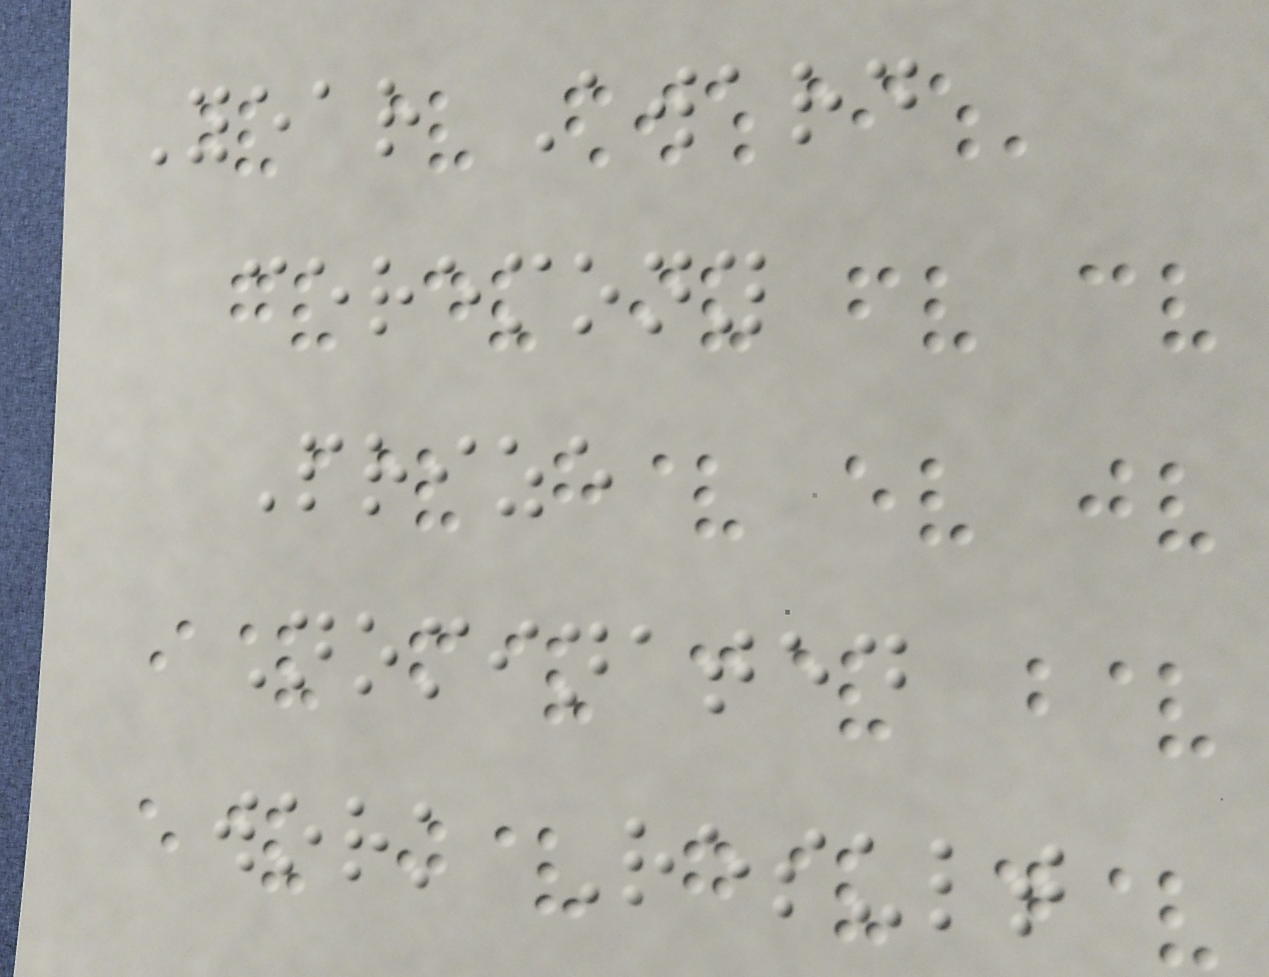Year Award
ceremony
Prize
Nominated
work Result
